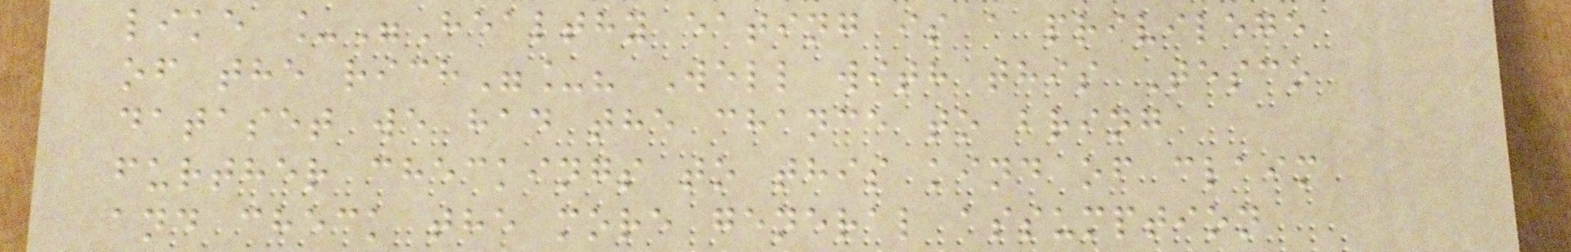like _"Healthy eating is a privilege
of the rich"_? Well with this Tesco
dataset we had the chance to bring
further checkings to this kind of claim
and check the more general assumption
